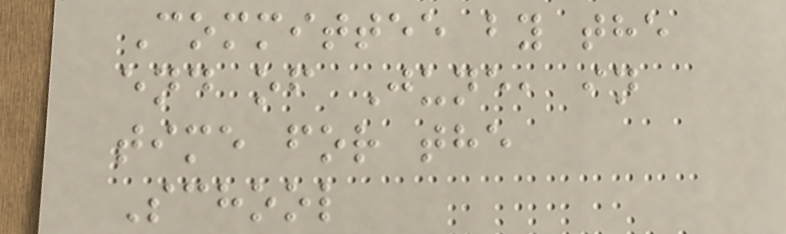Committee by the
end of June, in
time for the
School
